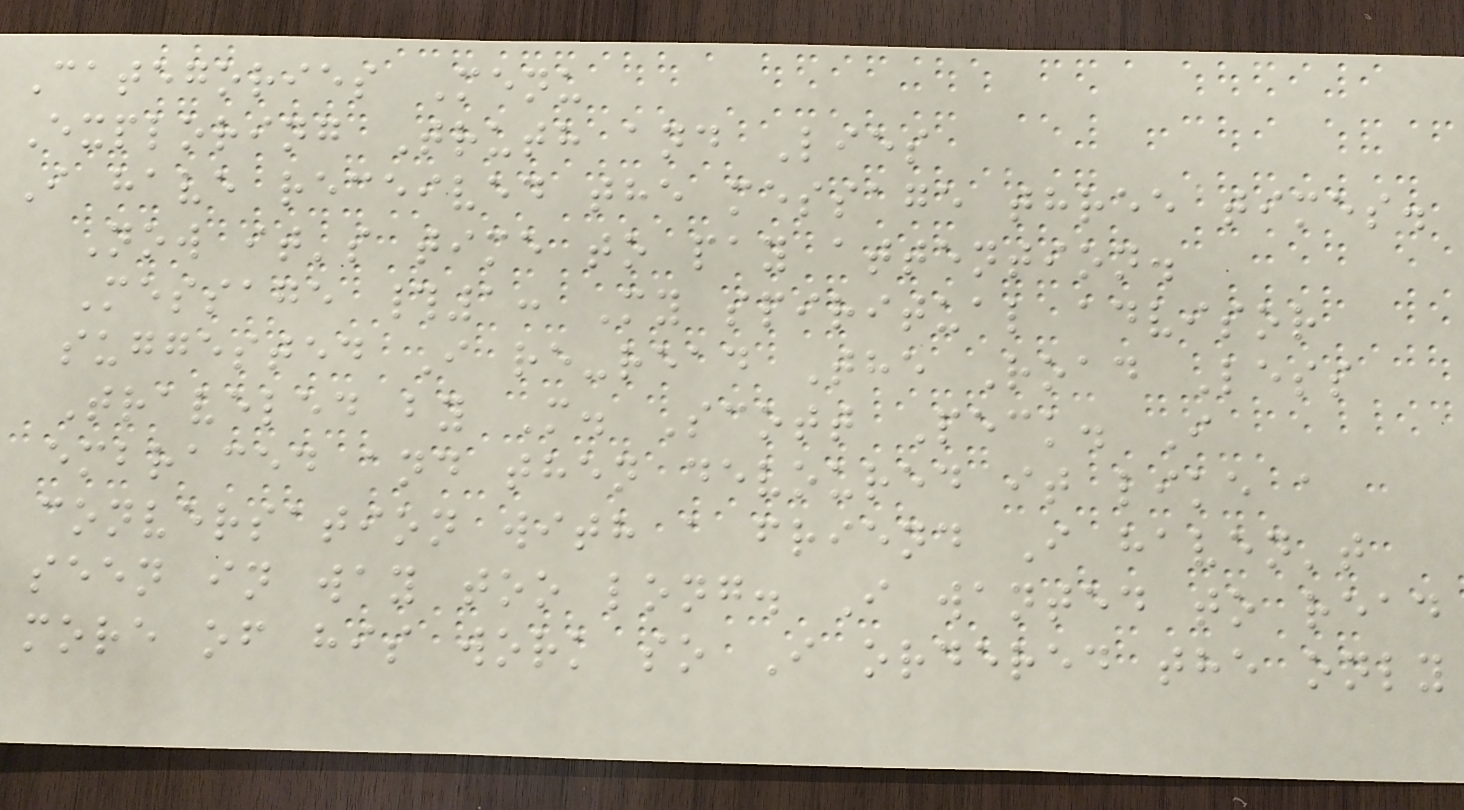Categories Menu
Exploring Truth and Lies
I have received the message three times.
Now it's time to pay attention.
Message #1: My spiritual advisor
suggested I re-read The Road Less
Traveled by M. Scott Peck. I
embraced and then devoured it like a
conversation with a friend I haven't
seen in way too long. I wanted to read
more of his work so I ordered the only
